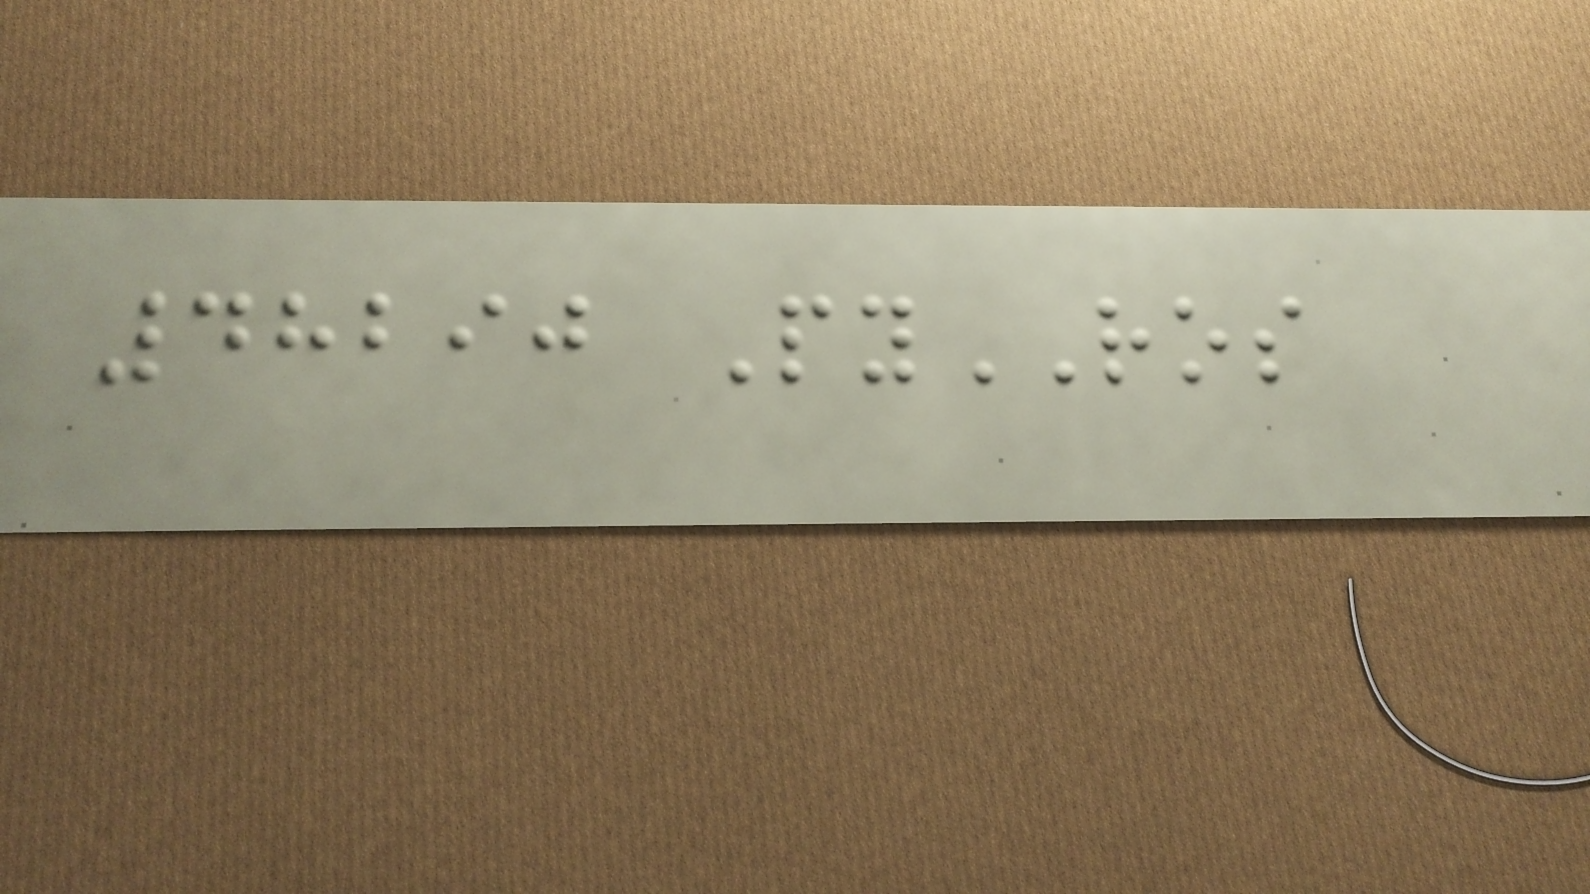48290 PyROS
